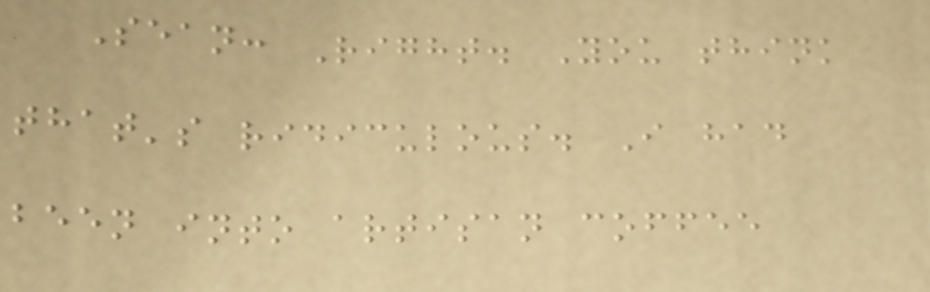Sean: Right. You think
that's ridiculous. I had
been into artisan coffee
